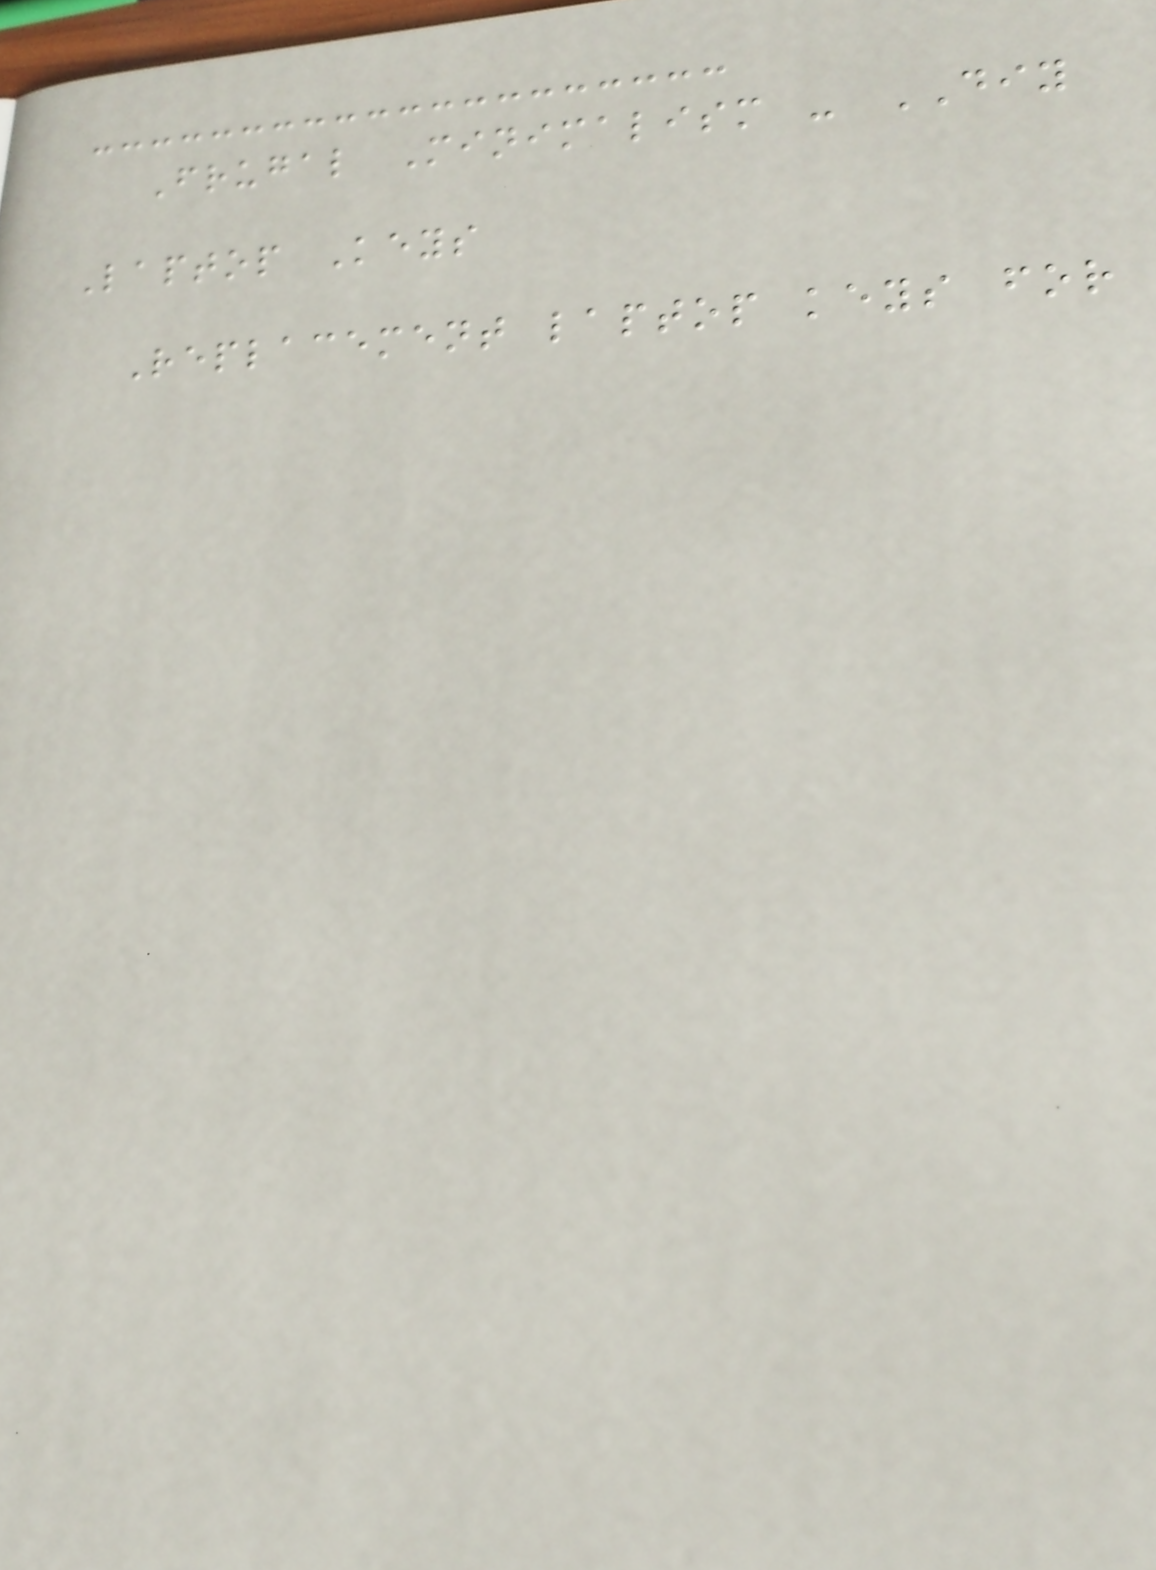Frugal Minimalism - DIY
Laptop Keys
Replacement laptop keys for
